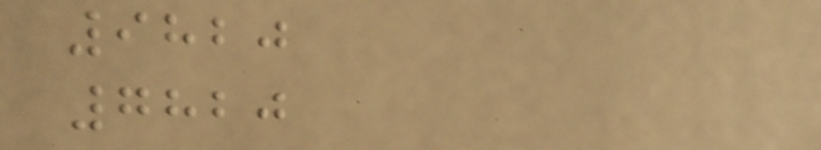9820
7820
